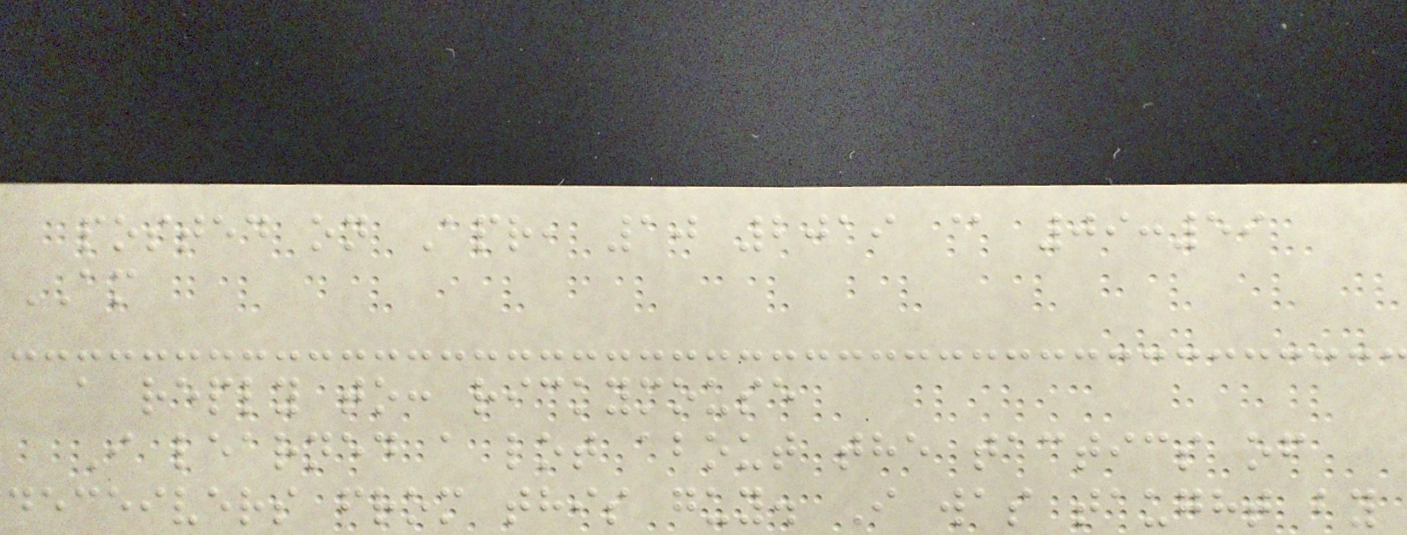posted on Apr, 10 2019 @ 09:59
AM
a reply to: rickymouse
I learned a lot about the tactics of
deceivers from this guy. I was taught by
